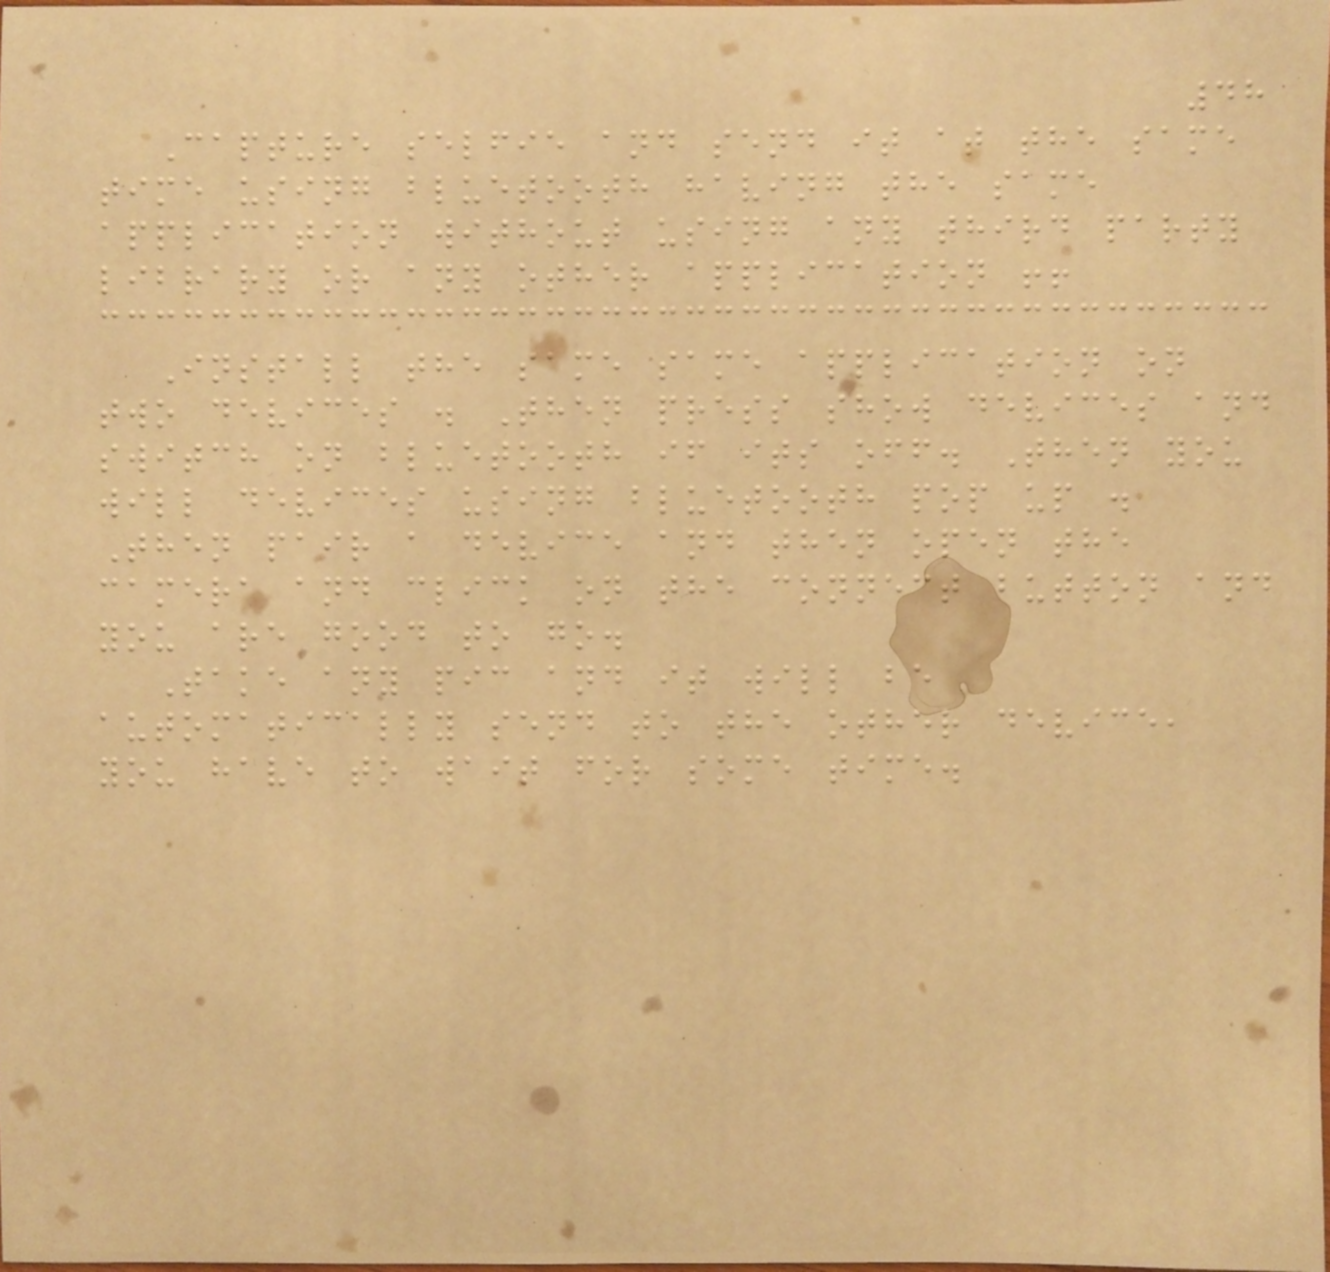48
Capture selfie and send it at the same
time using bluetooth having the same
application without using any third party
library or any other application !!
Install the same same application on
two devices . Then press show devices and
switch on bluetooth if its off. Then you
will devices using bluetooth pop up .
Then pair a device and then open the
camera and click on the connect button and
you are good to go.
Take any pic and it will be
automatically send to the other device,
you have to wait for some time.
